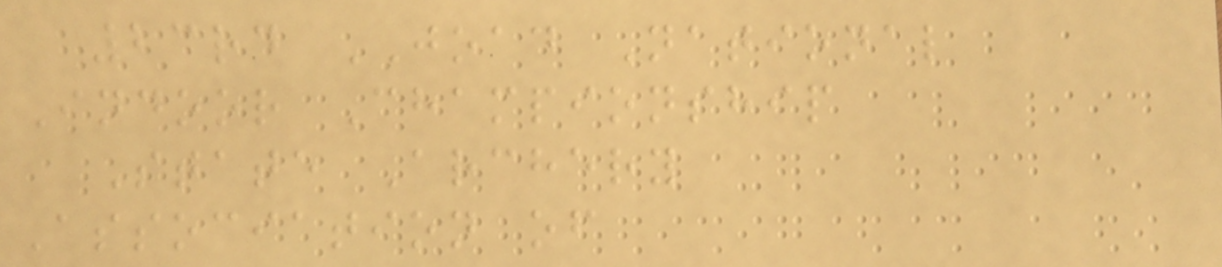23rd JOAD National
Indoor Championship
State Archery
Association of
